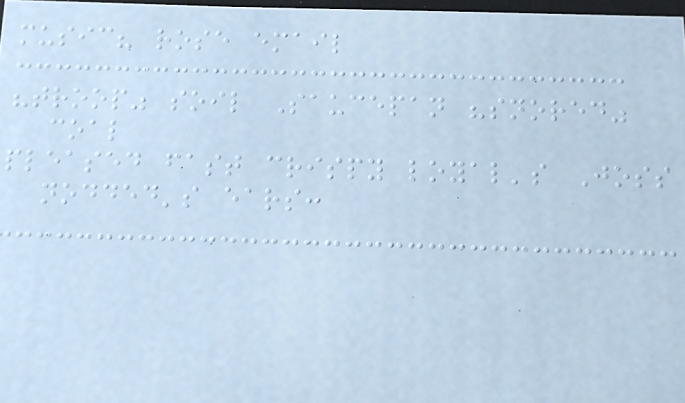music? rose email
"troop" soil Saucepan "snored"
coal
pleased fast crispy loyal's Joss
nodded's ears:
